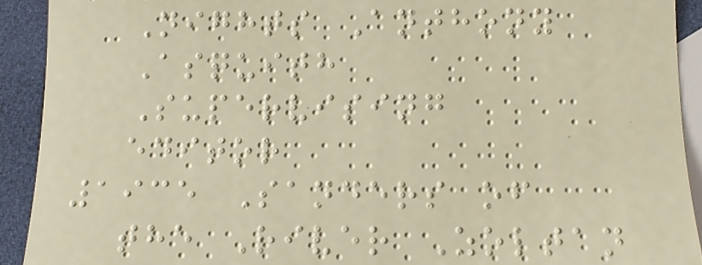Nights Anthony
Asquith
Supervising
editor
1935 Sanders of
the River Zoltan
